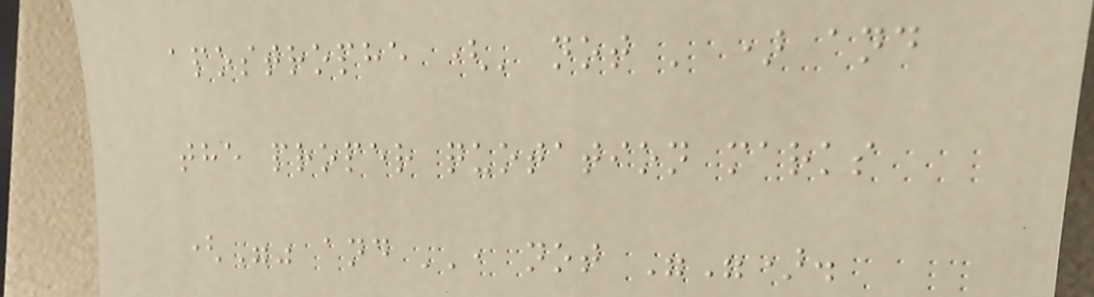apostrophe (' not ' ) and
the proper quotation marks
("" and '', not "").
